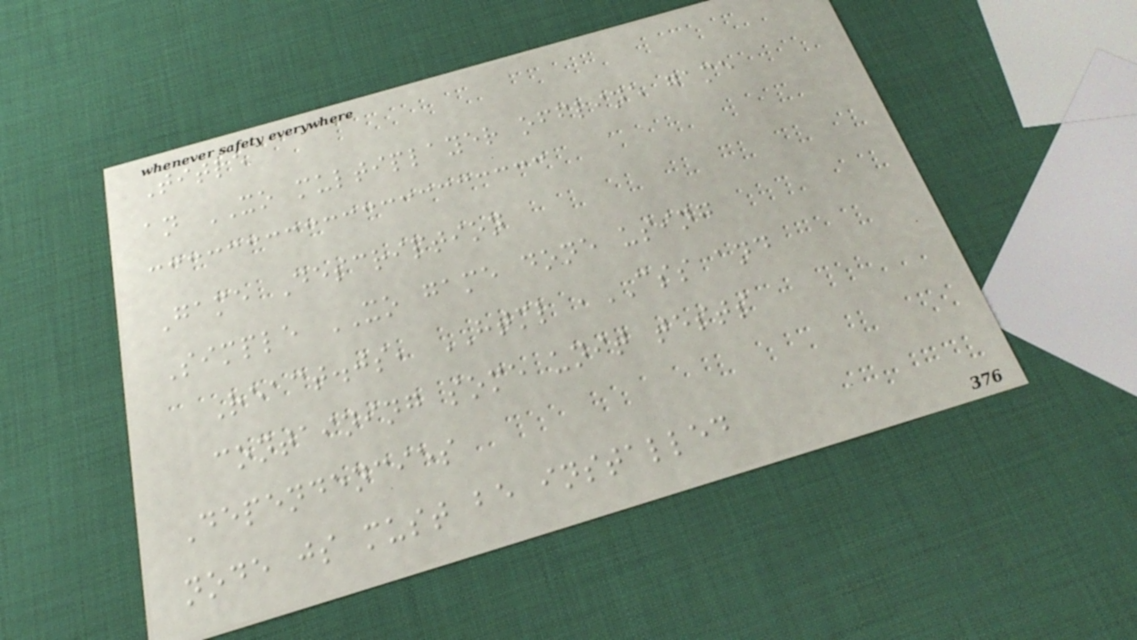Title
an XO multiplayer offline game
Game Description
Simple XO game done using
React.js, HTML ,CSS and
containing some unit tests
Dependencies
node js must be installed
